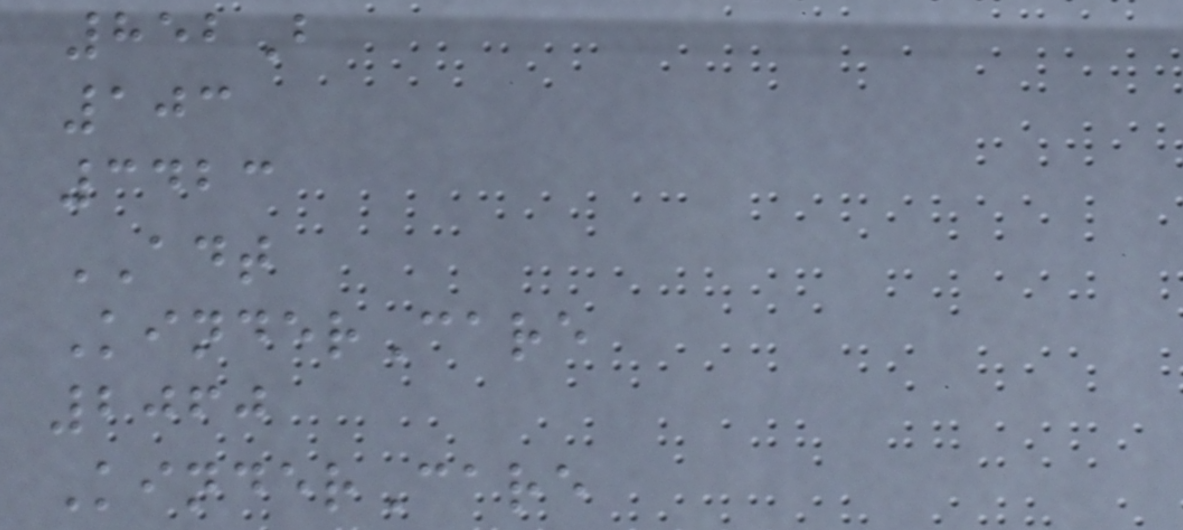852B
103
3423
ADT
KinderCare
2060
KinderCare
